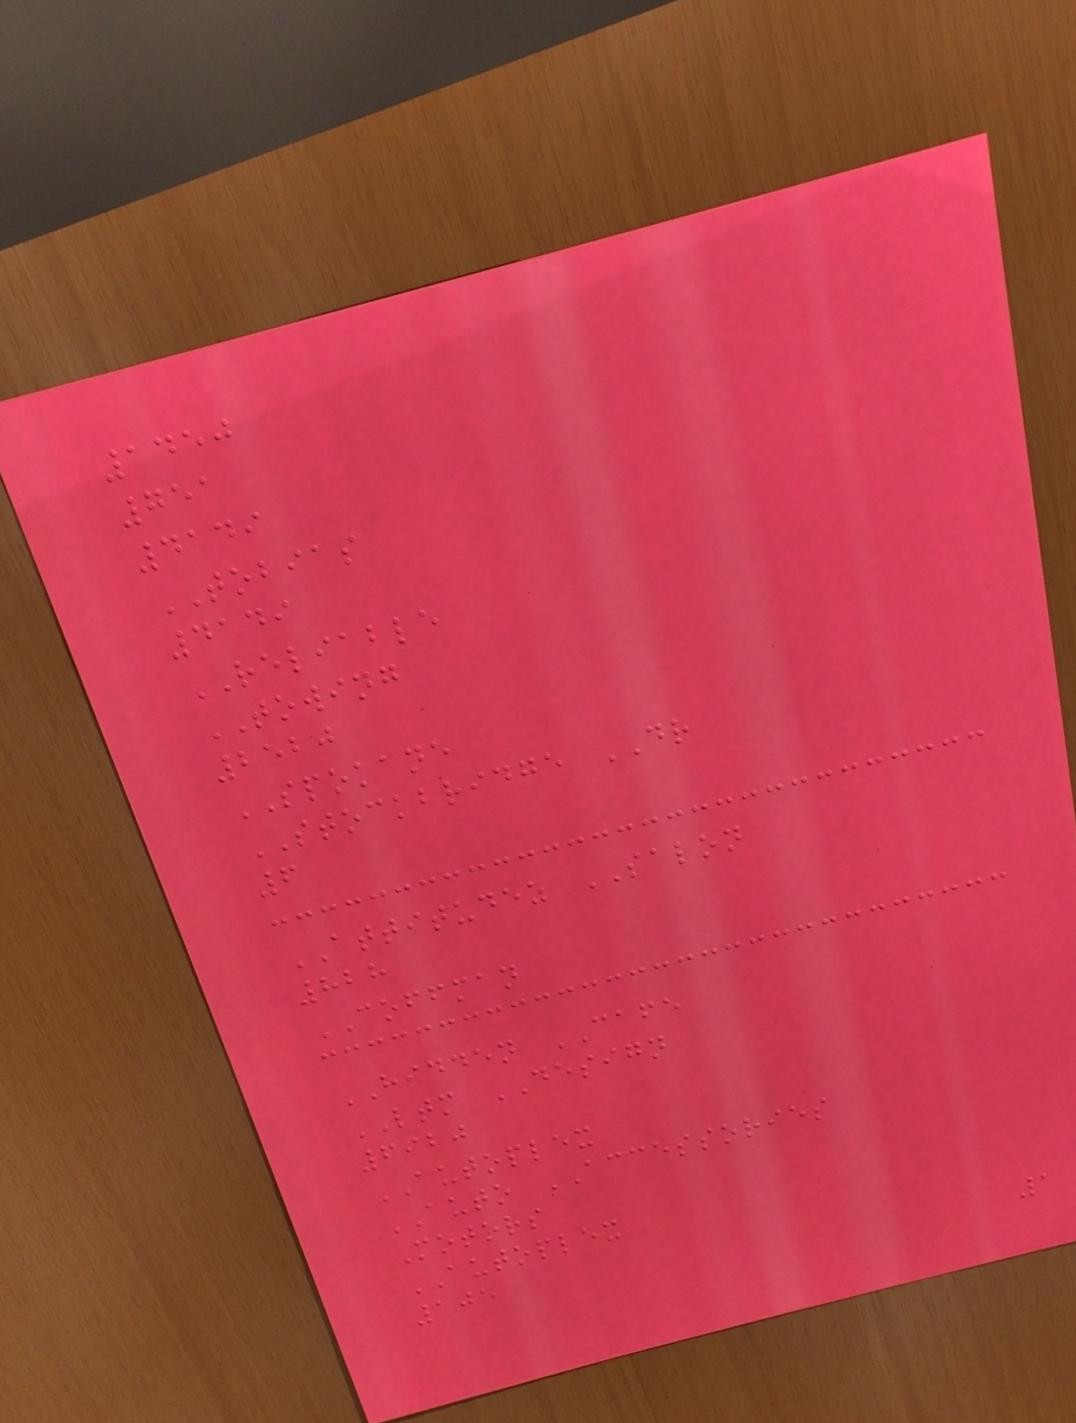1450
751
4149
TOBIAS
4149
RELIABLE
TOWING
2520
SPOKANE
STOCKBRIDGE DR
6
ATTITUDEZ SALON
828
COFFMAN
HIDDEN CAFE
LTM DESIGN
6920
AUTOPLEX
AUTO ACCESSORIES
Motors
AUTOPLEX
105
1
